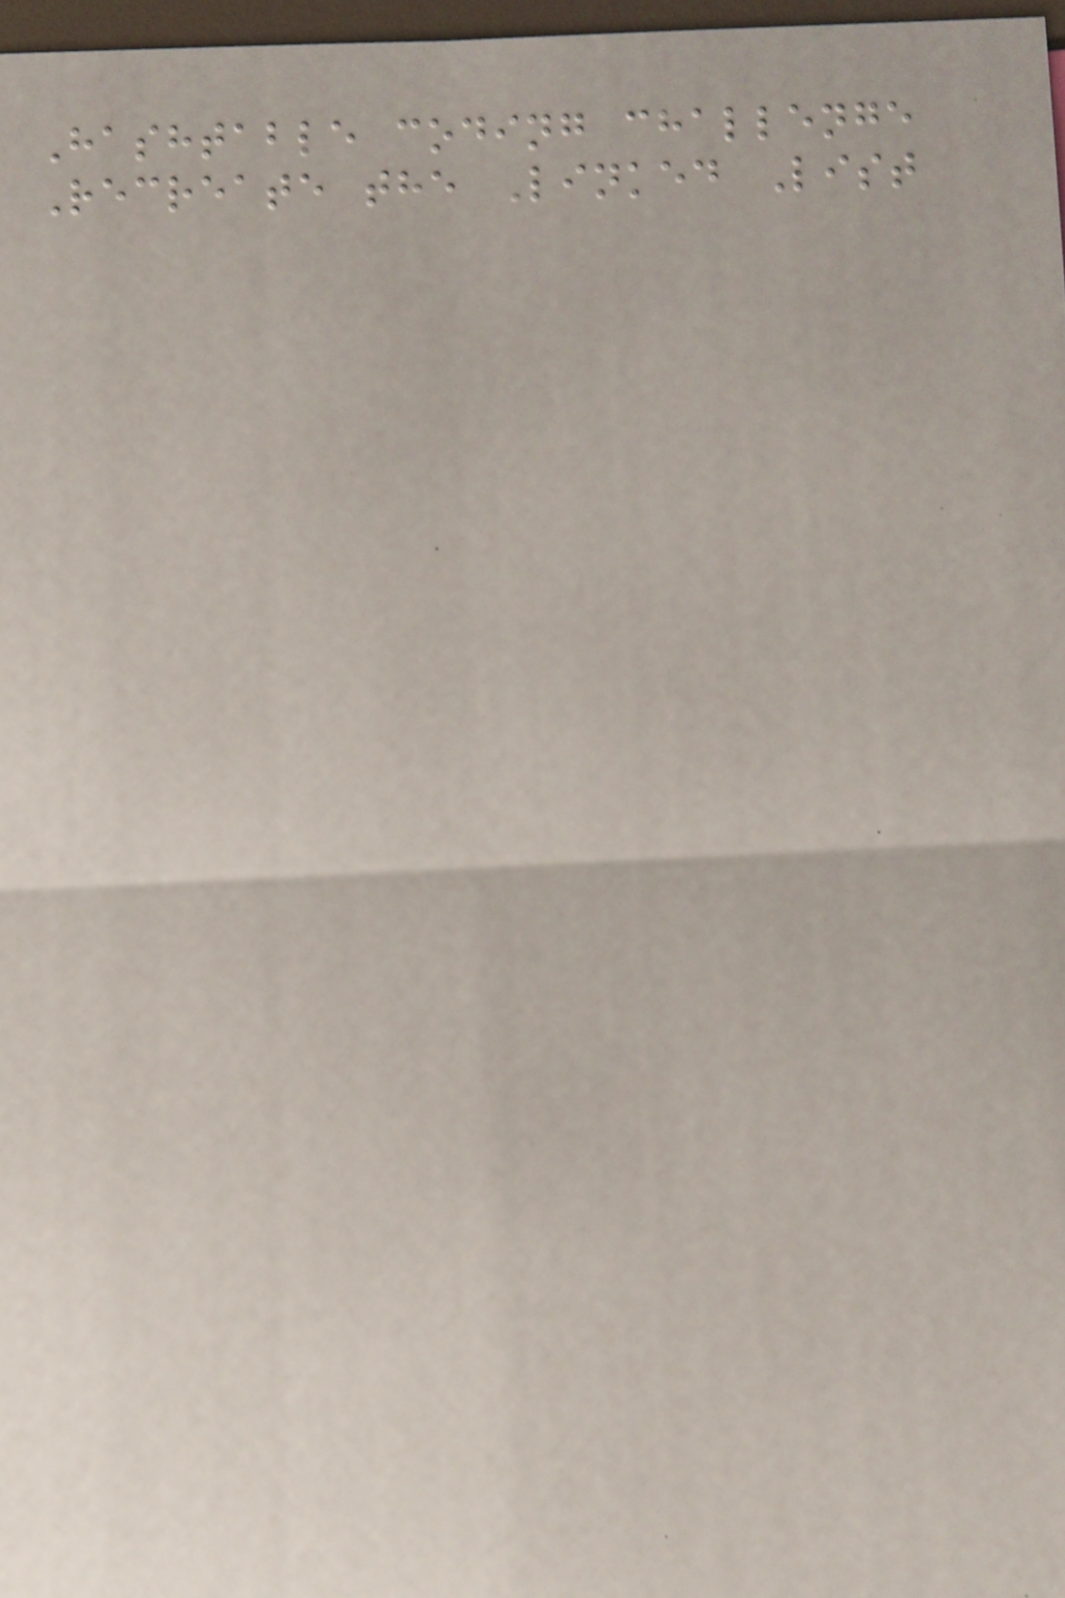Hashtable coding challenge
Recreate the Linked List
